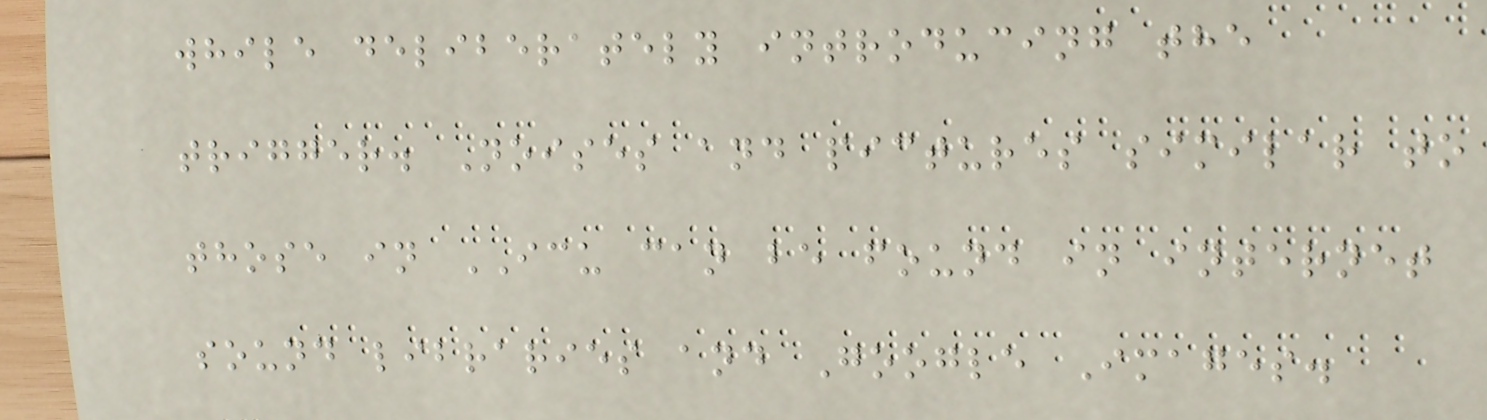while deliberately introducing the
trigger. Noises and pictures similar to
those in ICU can be found in internet
sound libraries and Google Images.
